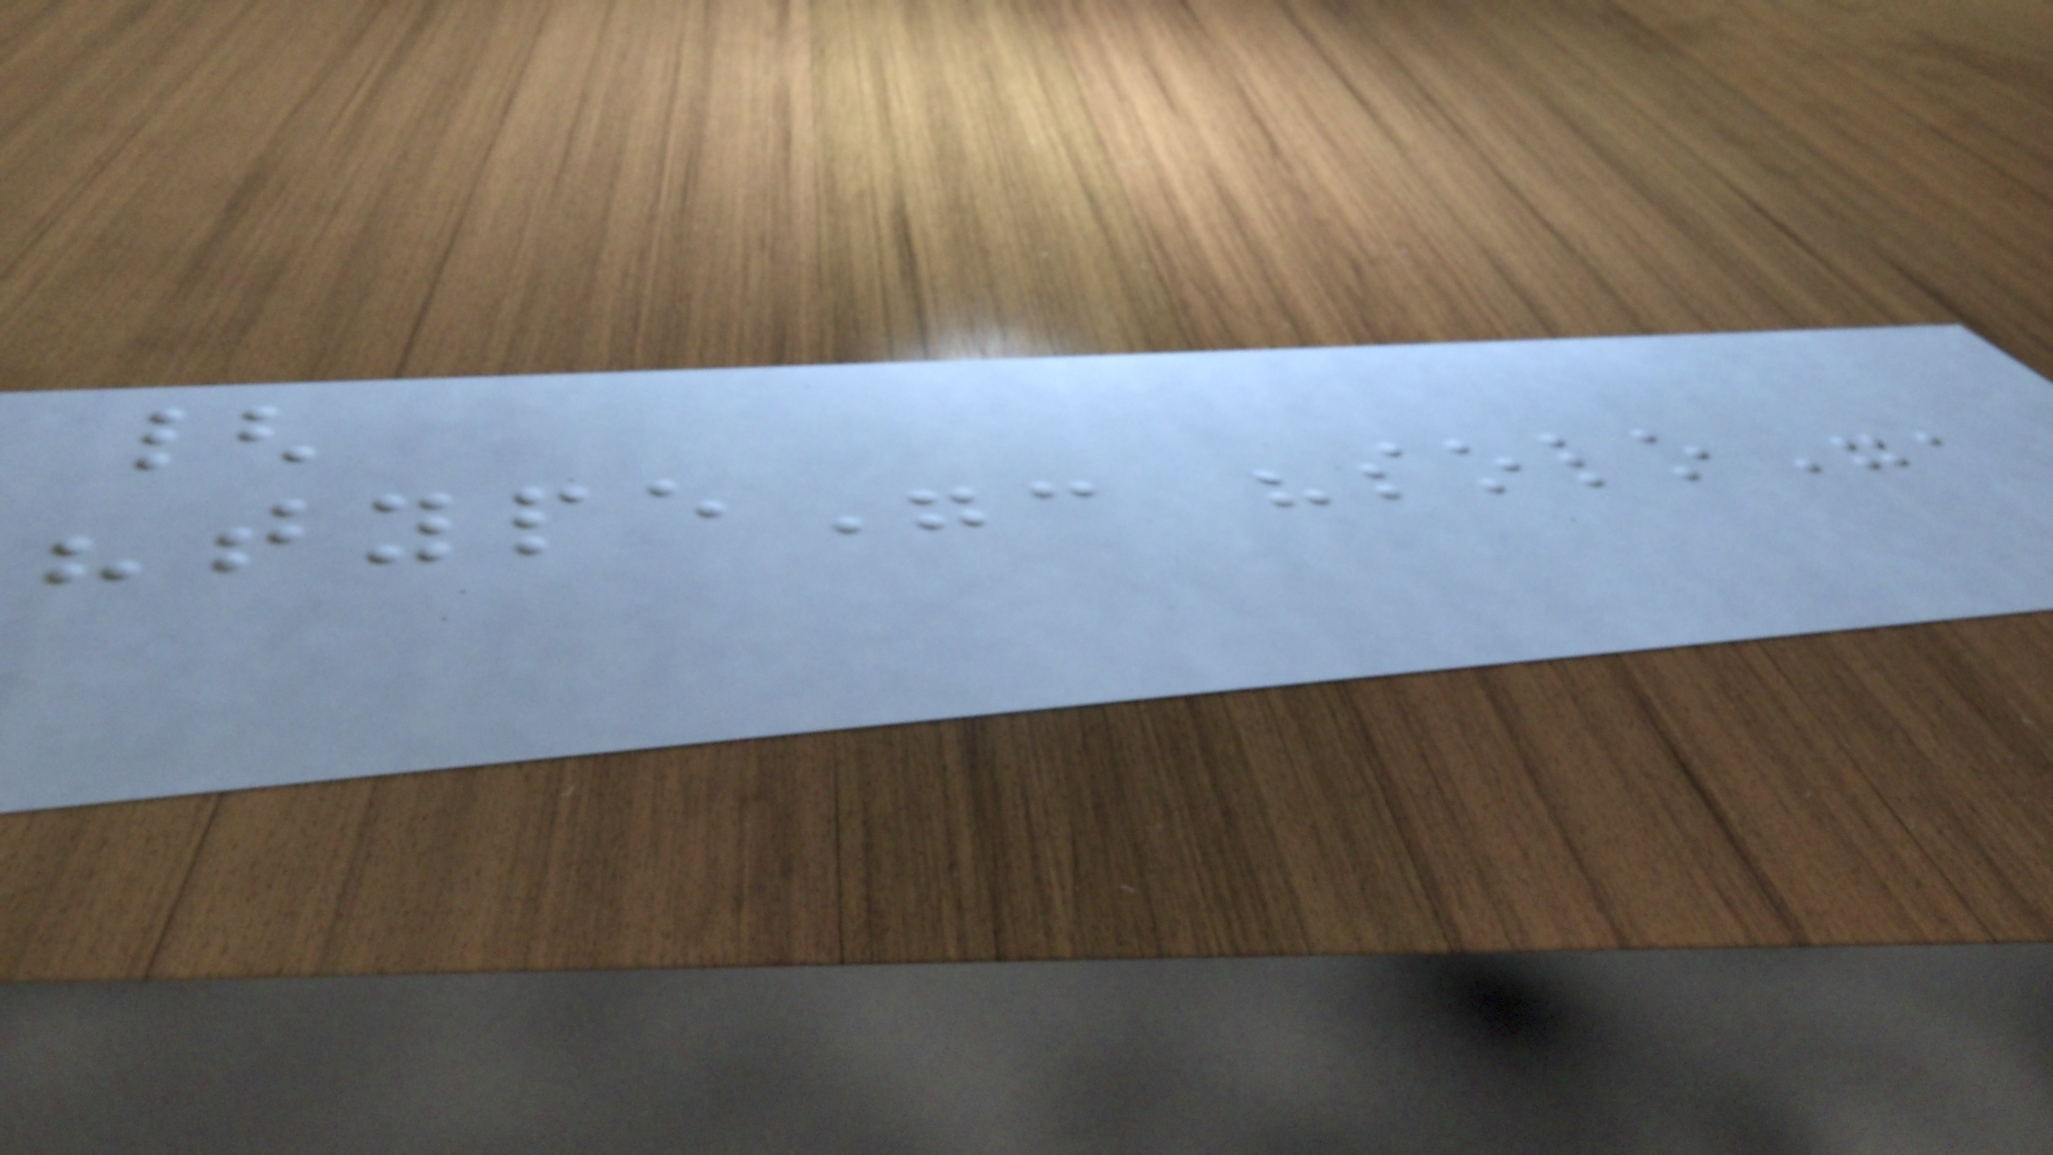{
"type": "solo",
